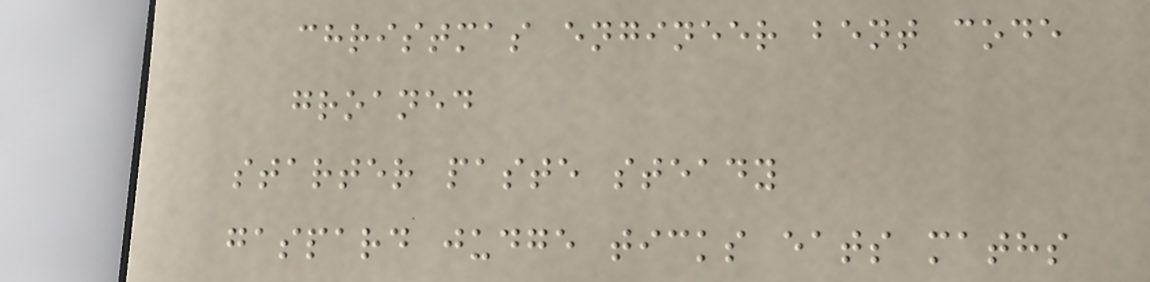christmas engineer bent code
groaned
starter paste steady
gaspard judge ticks eats maths
